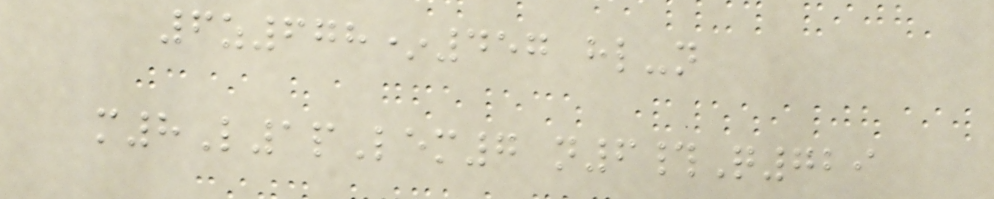6z678*457 hl-n
m8L1pLem7 n6#Q729
